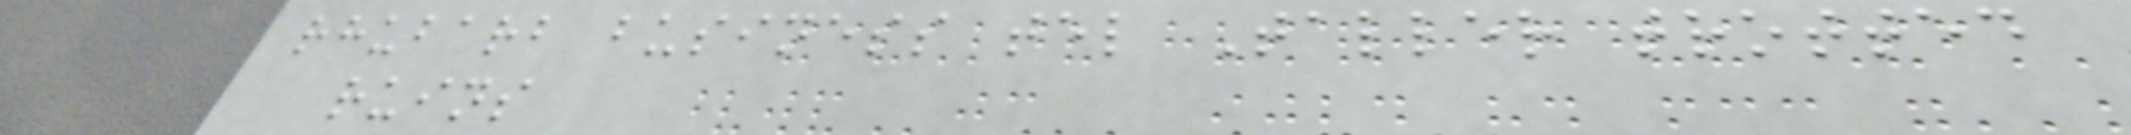rhubarb business tel Taller trotted
ruins
